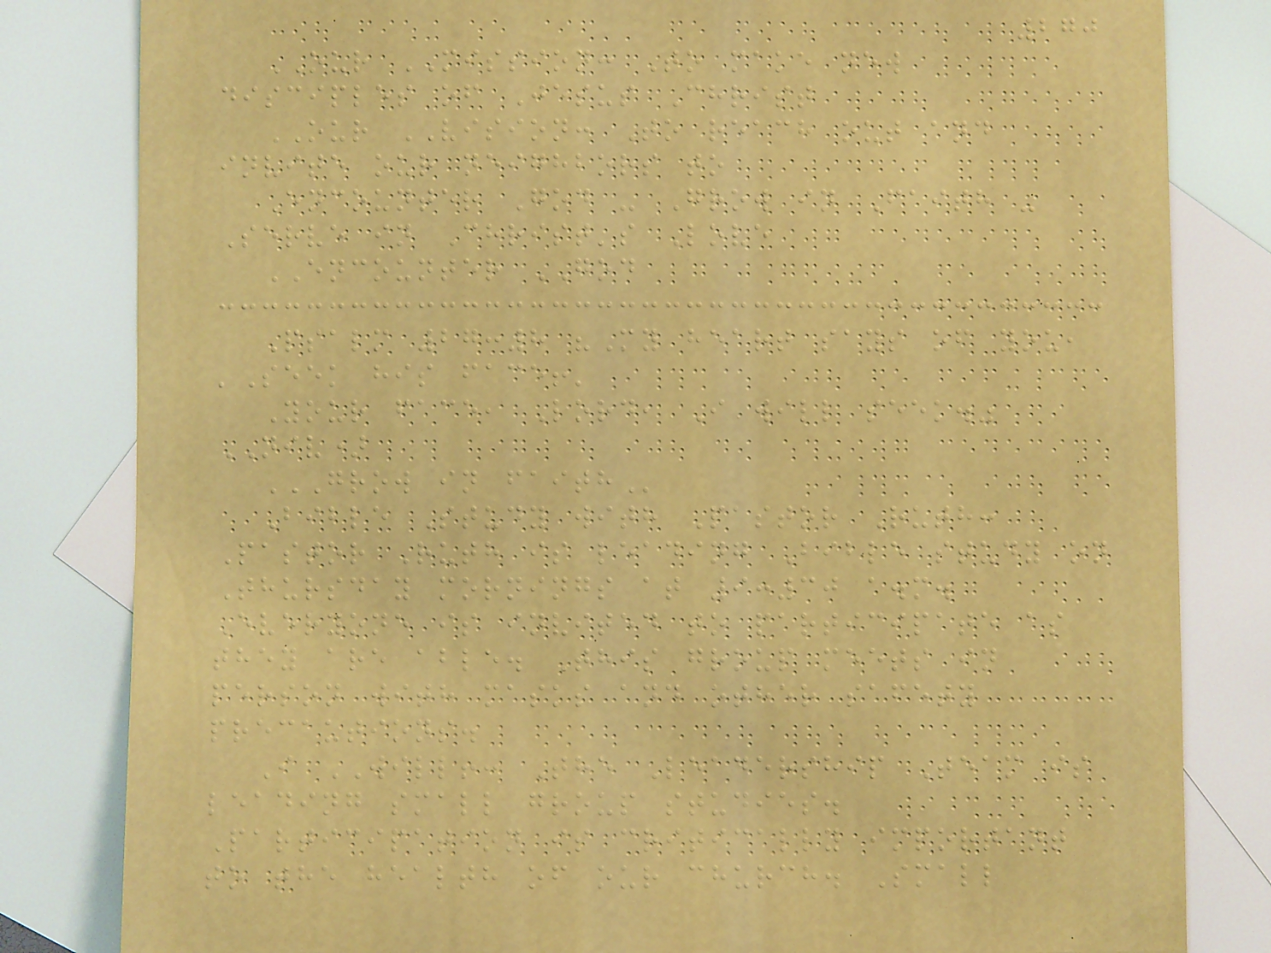270
OUR MISSION: To make new
disciples of Jesus Christ
OUR VISION: To reach out and
invite our neighbors to
Encounter God - Grow in Faith -
Serve in Christ's Love
ENCOUNTER GOD
Psalm 27:8 "My heart says of you,
'Seek his face!'
Your face, Lord, I will seek."
NIV)
GROW IN FAITH
Bible Study with Pastor Ruth:
Pastor Ruth is leading Bible study on
Thursday mornings at 9:30 a.m.
Everyone is invited to participate as
they are able. This group meets in
person with masks and other safety
precautions.
I WILL!: The Leadership Team is
leading small group studies.
Participation is critically important
to the health of our church. Small
